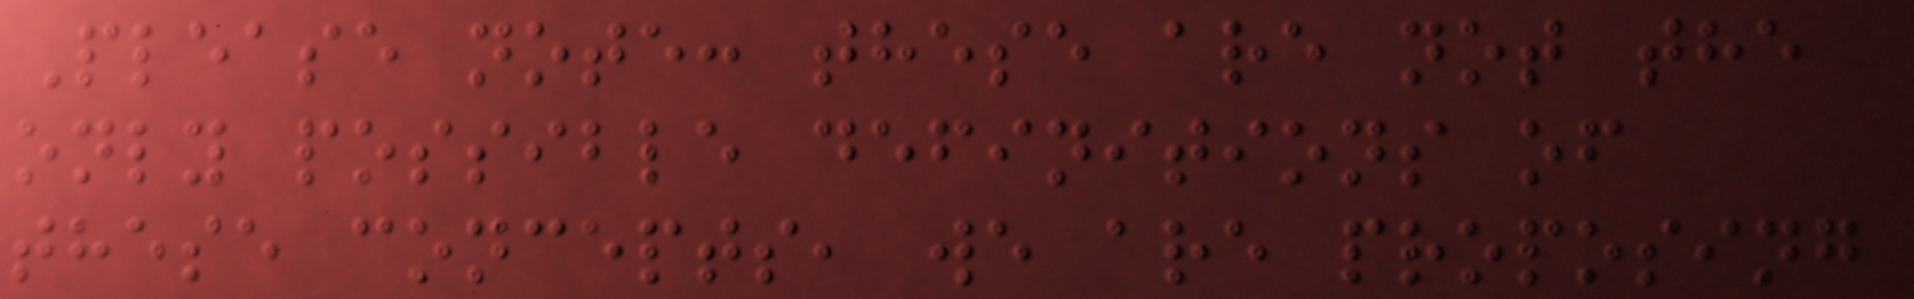Please note: these are not the
only possible definitions of
these concepts, we are proposing
